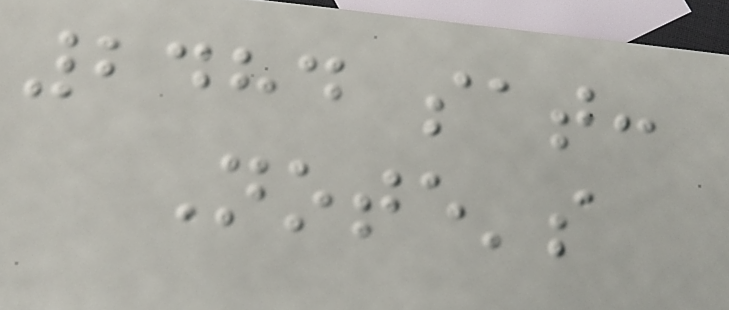2484 sat:
Note's
